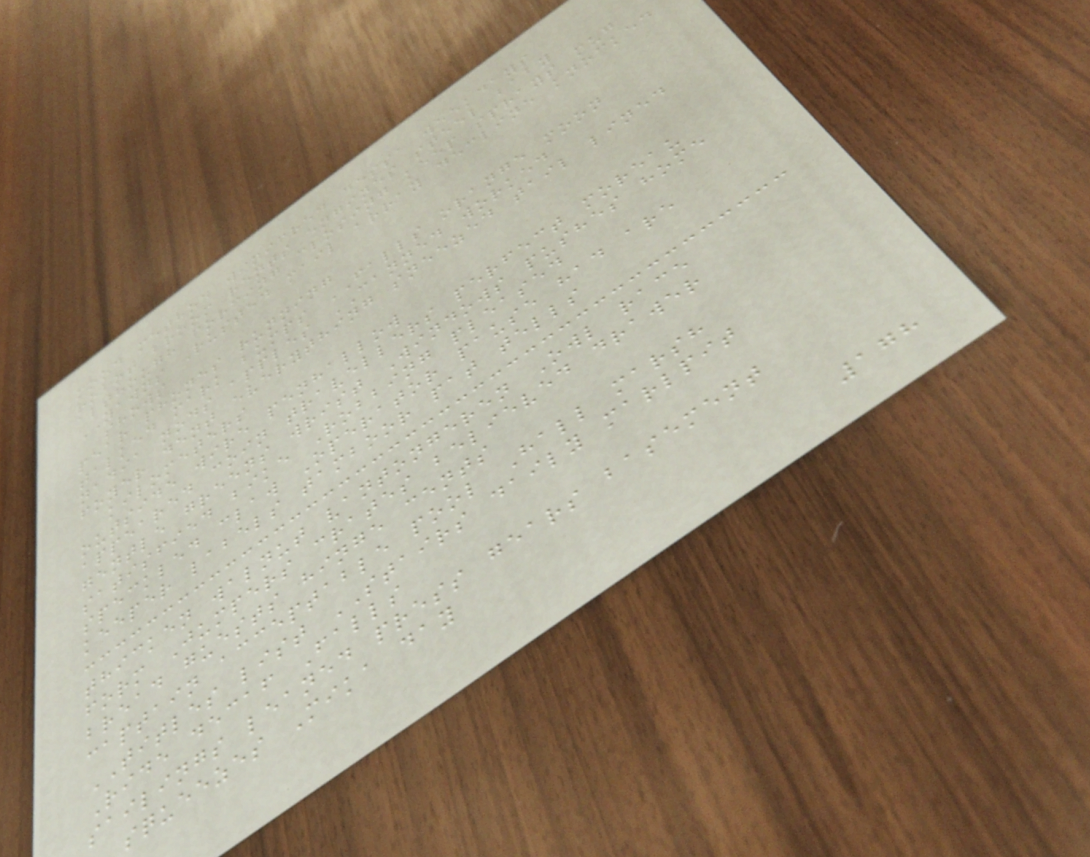mood method winifred dessa weekdays
robot broom rents engines steel baby
although forcing closing keep sprays mug
YAWNS Rusted mail array decline knocked
shows
pear phones running
talked mark bumps FALLS orange moon
nadia nods apples CANNED worked
foyer dent everything sneezed tail lined
kilometers
outside wire penhallow
appeared coin travellers perfect moreau
gentle greens wrist Windows pushes home
satisfied bike Robbing pleased
speckled claw Operator pause had are
keeper labels tamboor pat tells
thicken walnut vantongeren Owl race
form Jumpers crates believed drawer
bread guests hinge cents
captain acceptable pool Hall marsh
TITLES list STAIRS daily marlpit
Ride decaf Falls
sailings leaned press gears basement
squeezes Mika day
178
